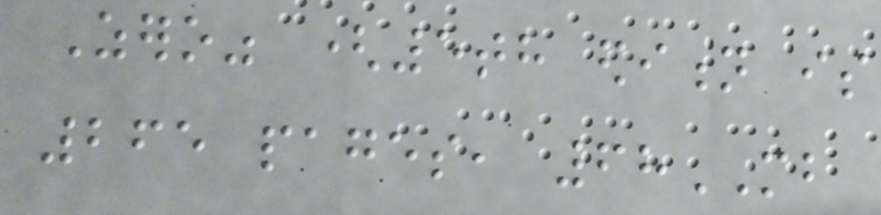Zero" (5th edition is
265 pages, 68MB
